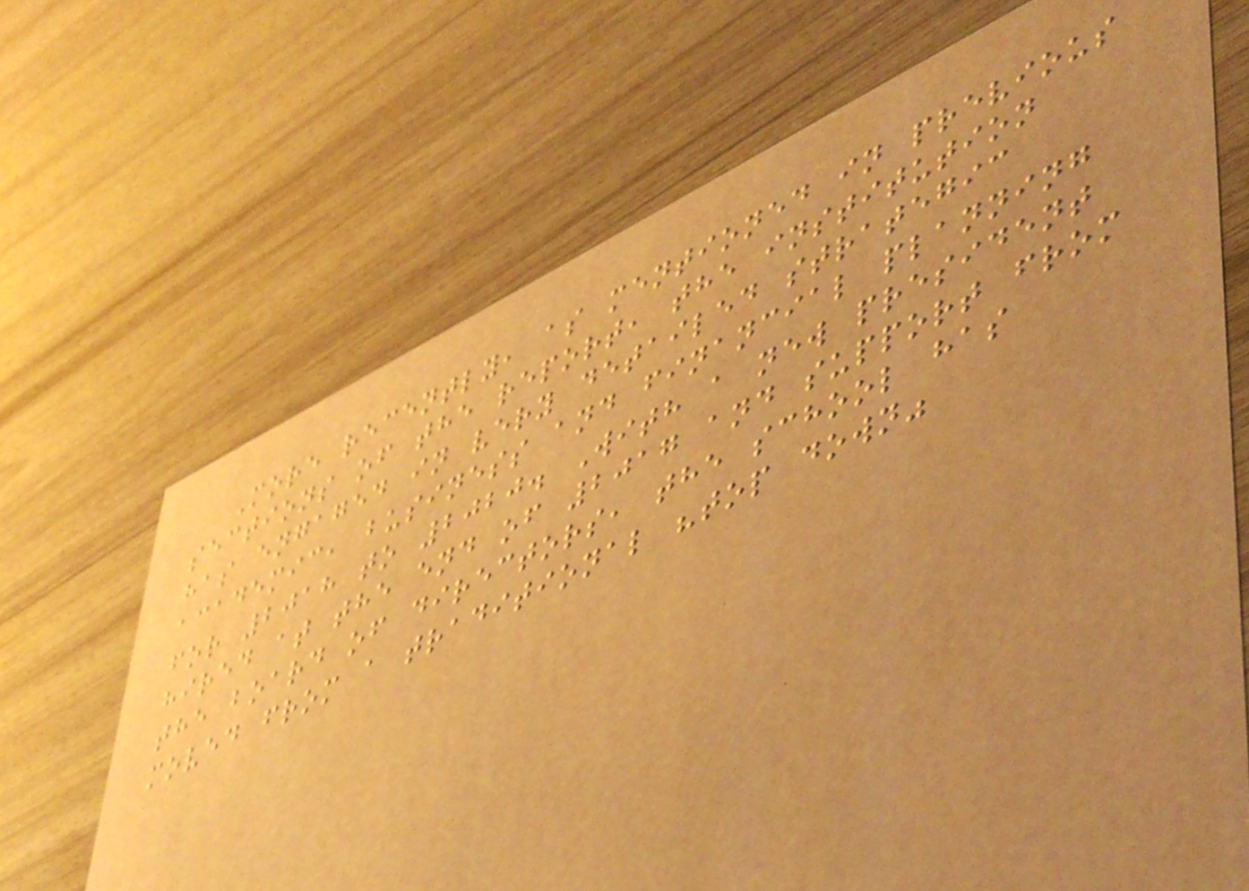More recently, as mentioned in previous
sections of the report, the institution
has engaged in very detailed strategic
academic, business and financial planning
for 2018 to 2020. With a new president
hired at the end of 2017 and support from
the board of directors, the school has
moved from a traditional "top down"
